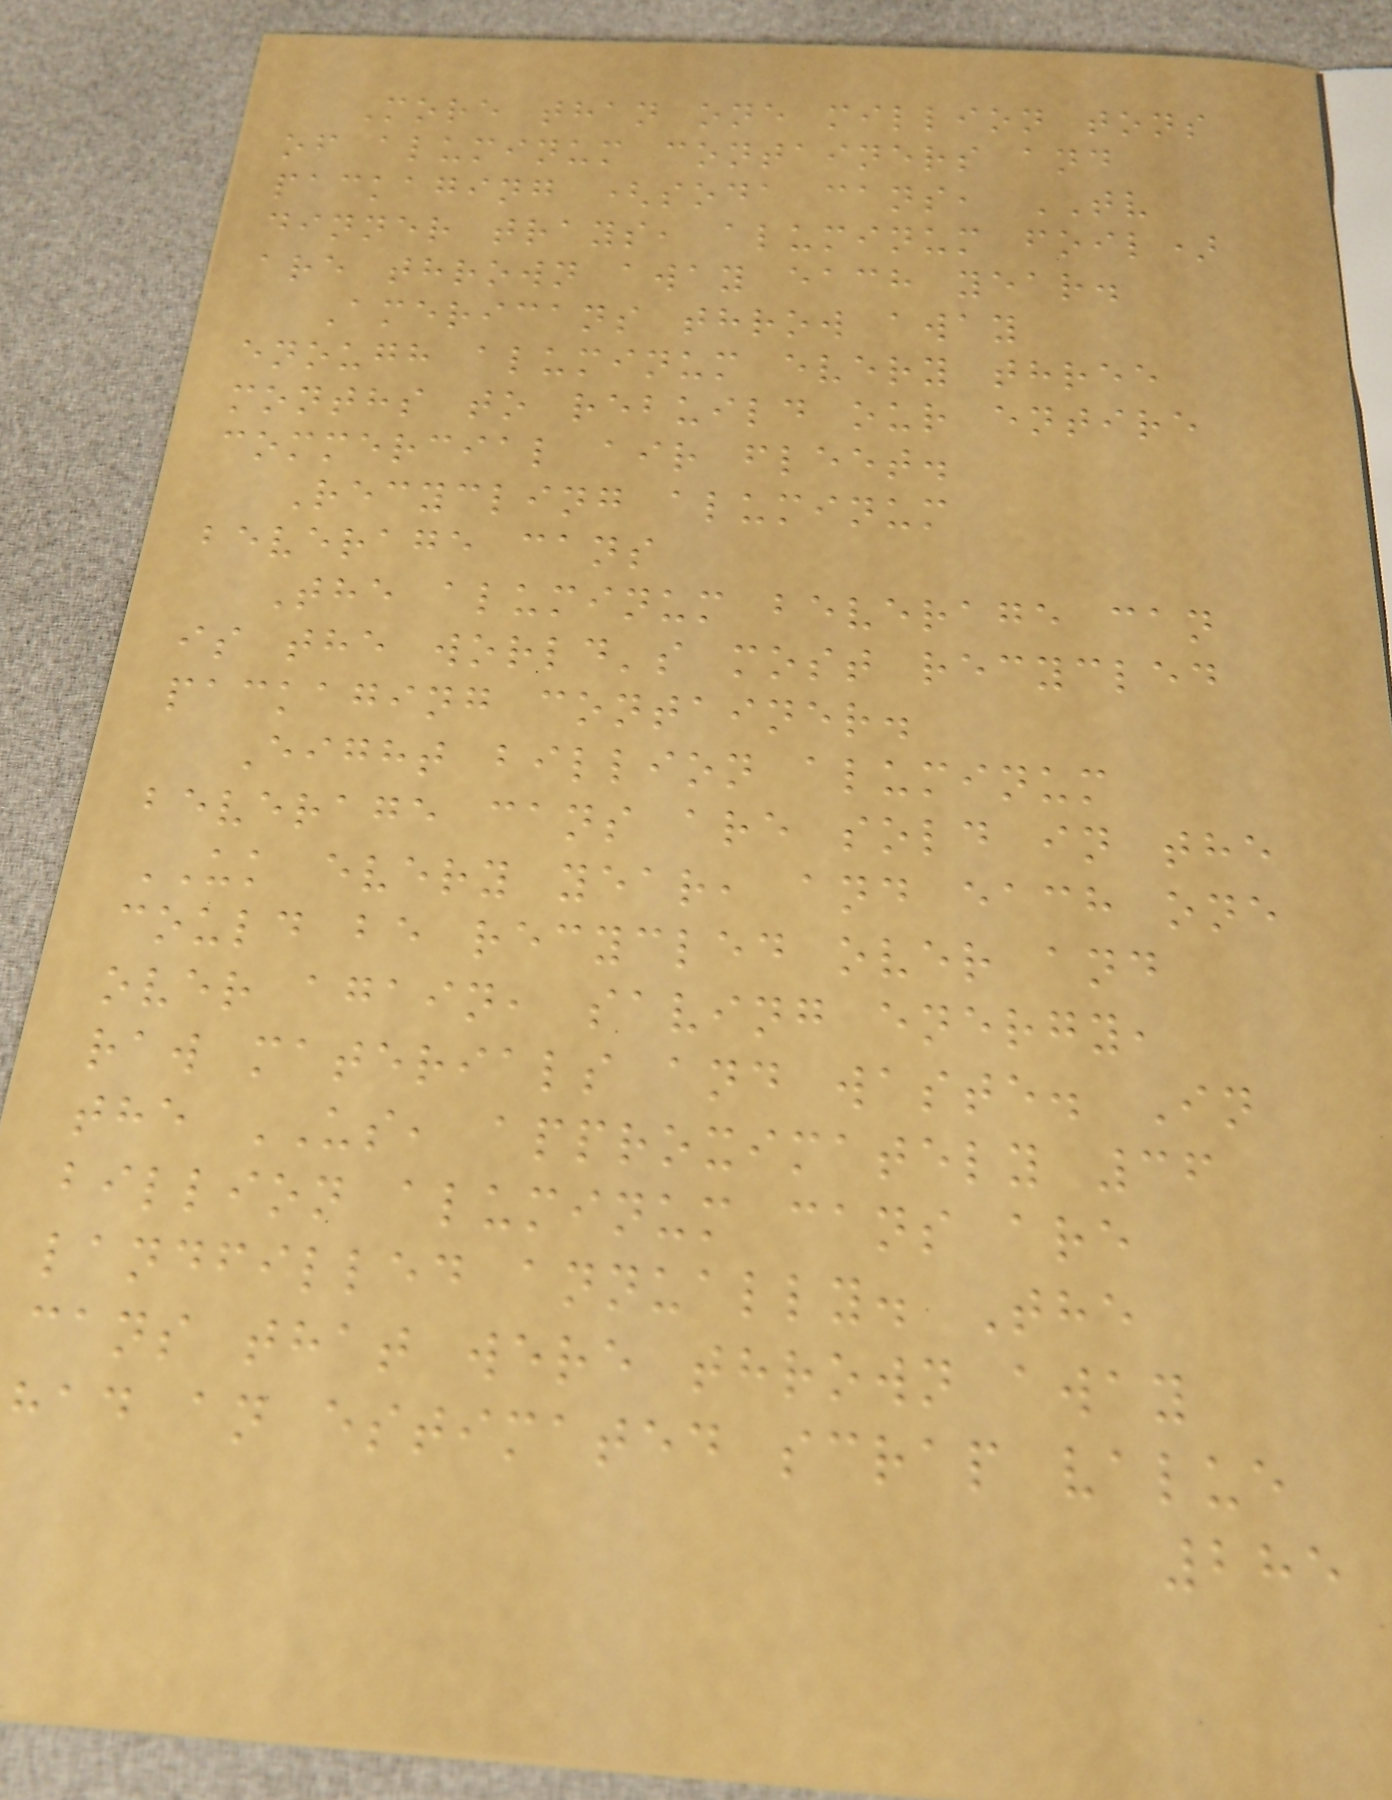More than one million tons
of aluminum containers and
packaging (soda cans, TV
dinner trays, aluminum foil)
are thrown away each year.
Americans throw away
enough aluminum every three
months to rebuild our entire
commercial air fleet.
Recycling aluminum
beverage cans
The aluminum beverage can
is the world's most recycled
packaging container.
Eight billion aluminum
beverage cans are sold in the
UK every year, and each one
could be recycled over and
over again, saving energy,
raw materials and waste. In
the US, approximately 36
billion aluminum cans are
landfilled annually. The
cans that were thrown away
had an estimated scrap value
285
